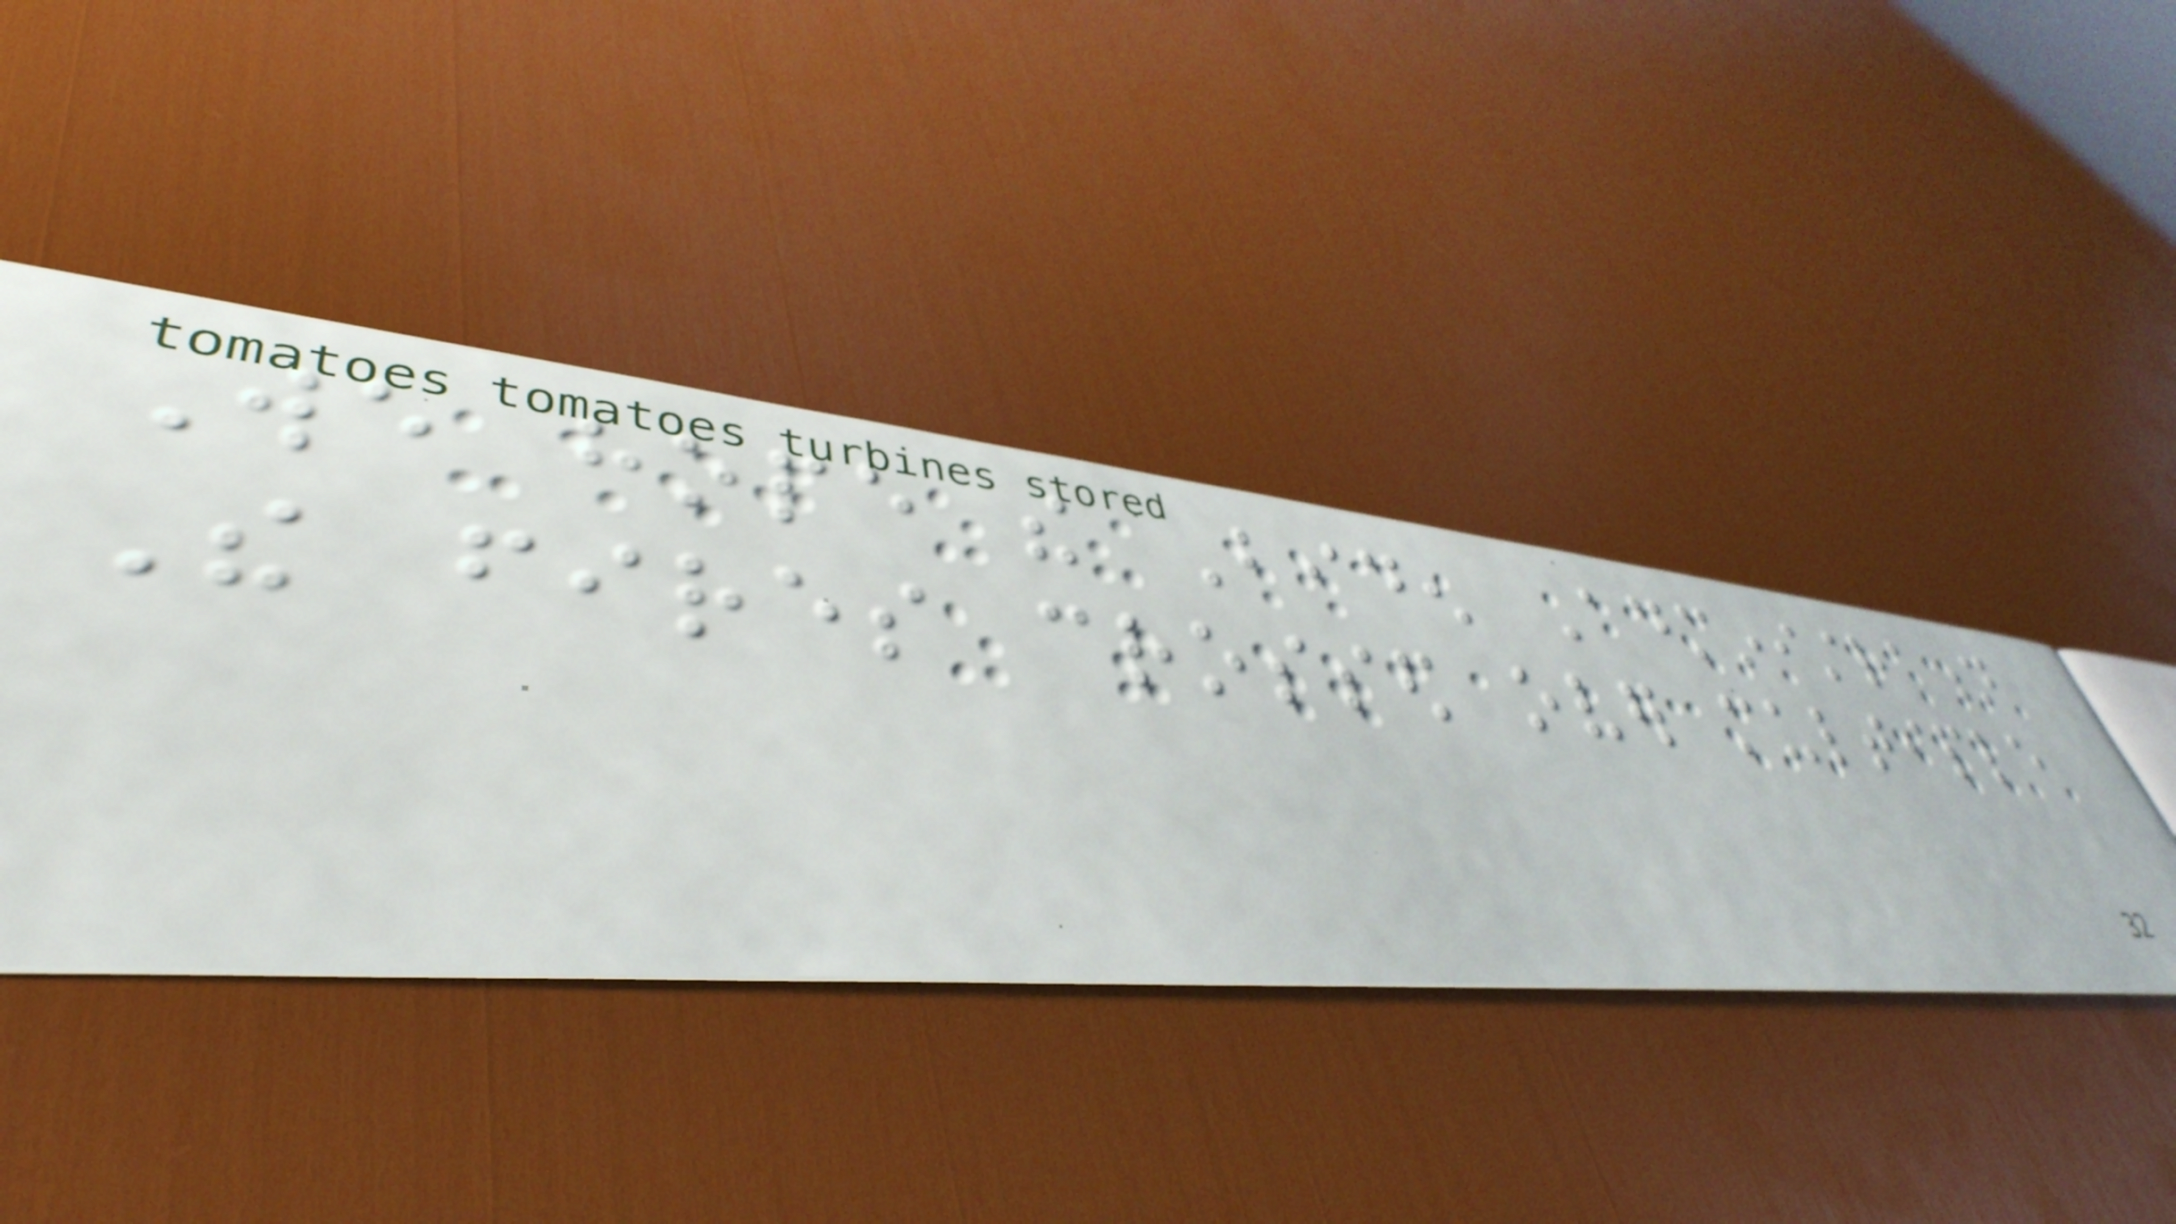We hope the Biden Administration
The fires crossed over multiple
